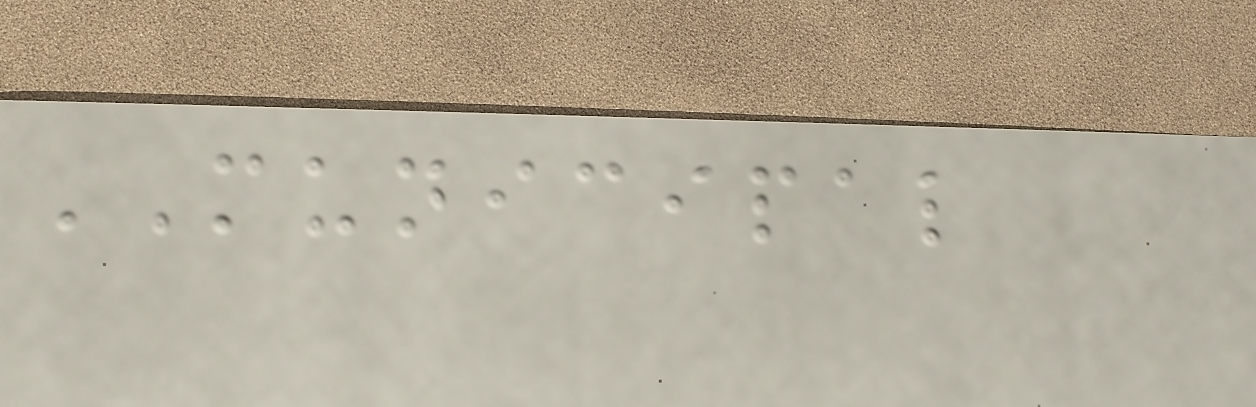MUNICIPAL
